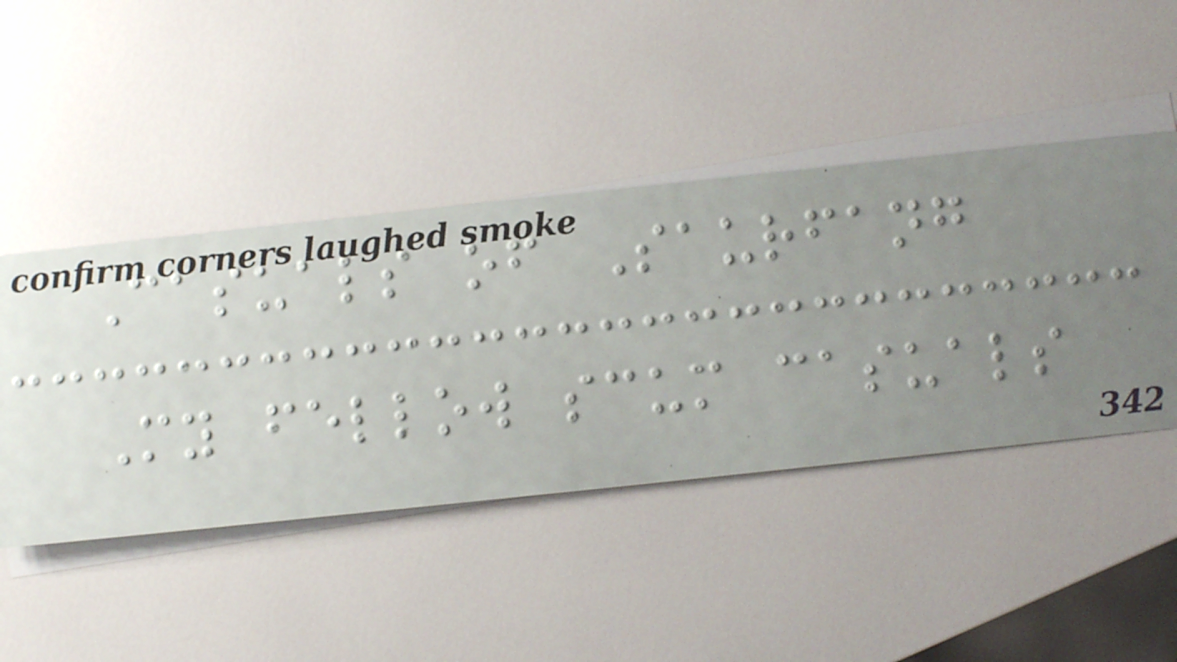Casuals of Saurfang
My fellow scum casuals
